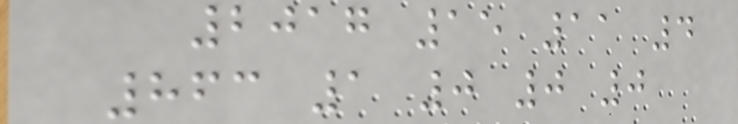2017 15 11 4
863 1 0 0 0
